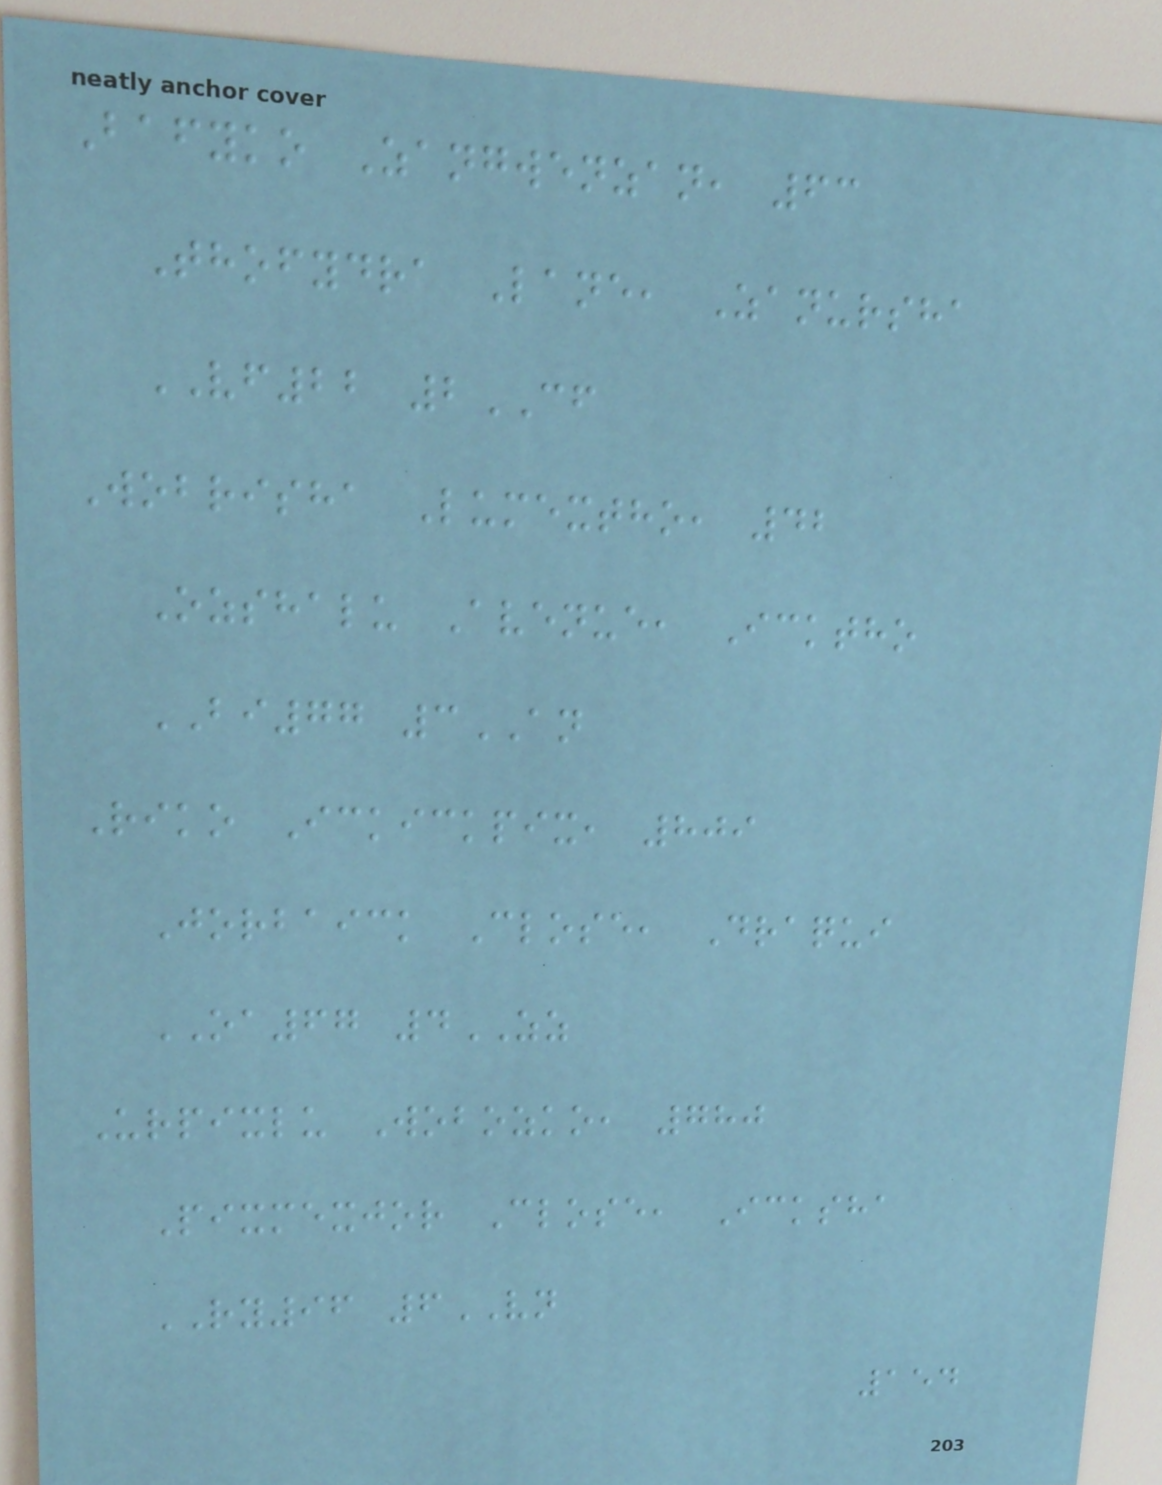Bafyko Zangwenzan, 63
Thofydra Lane, Zanursha
VF22 2CF
Wobrisha Lumextho, 42
Ozshalu Avenue, Icktho
BI77 3AN
Riko Ickickpix, 809
Jorbaick Close, Draqui
OA67 4ZZ
Urpixlu Wobozko, 780
Pixmexjor Close, Icksha
RY96 6VN
154
